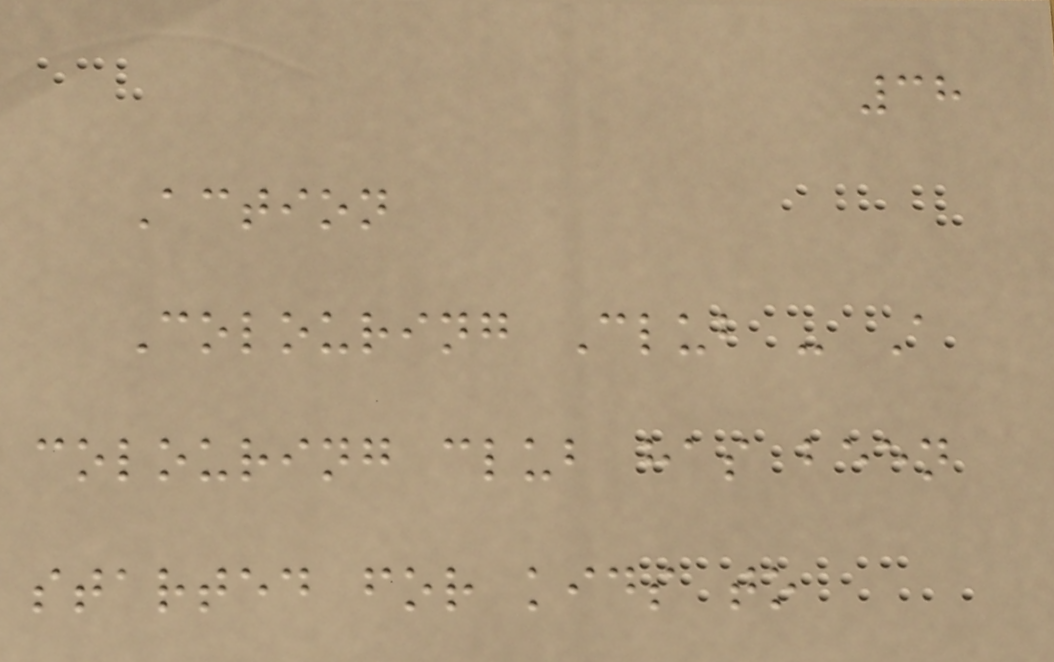38
Action
Colouring Club - A
colouring club has been
started for kids to
